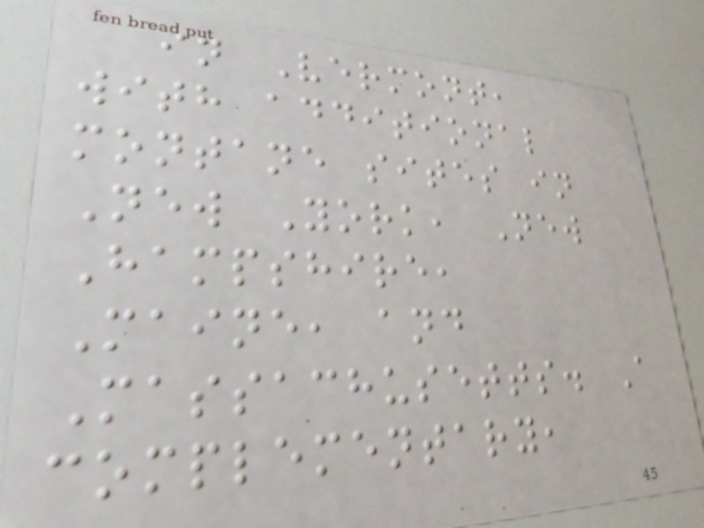in Vermont,
with additional
montane sites in
New York, New
Hampshire,
Maine, and
Massachusetts. A
complementary,
